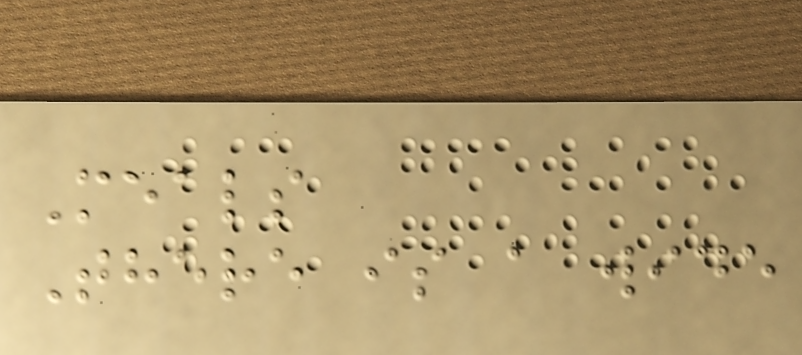Meals
There is a wide
